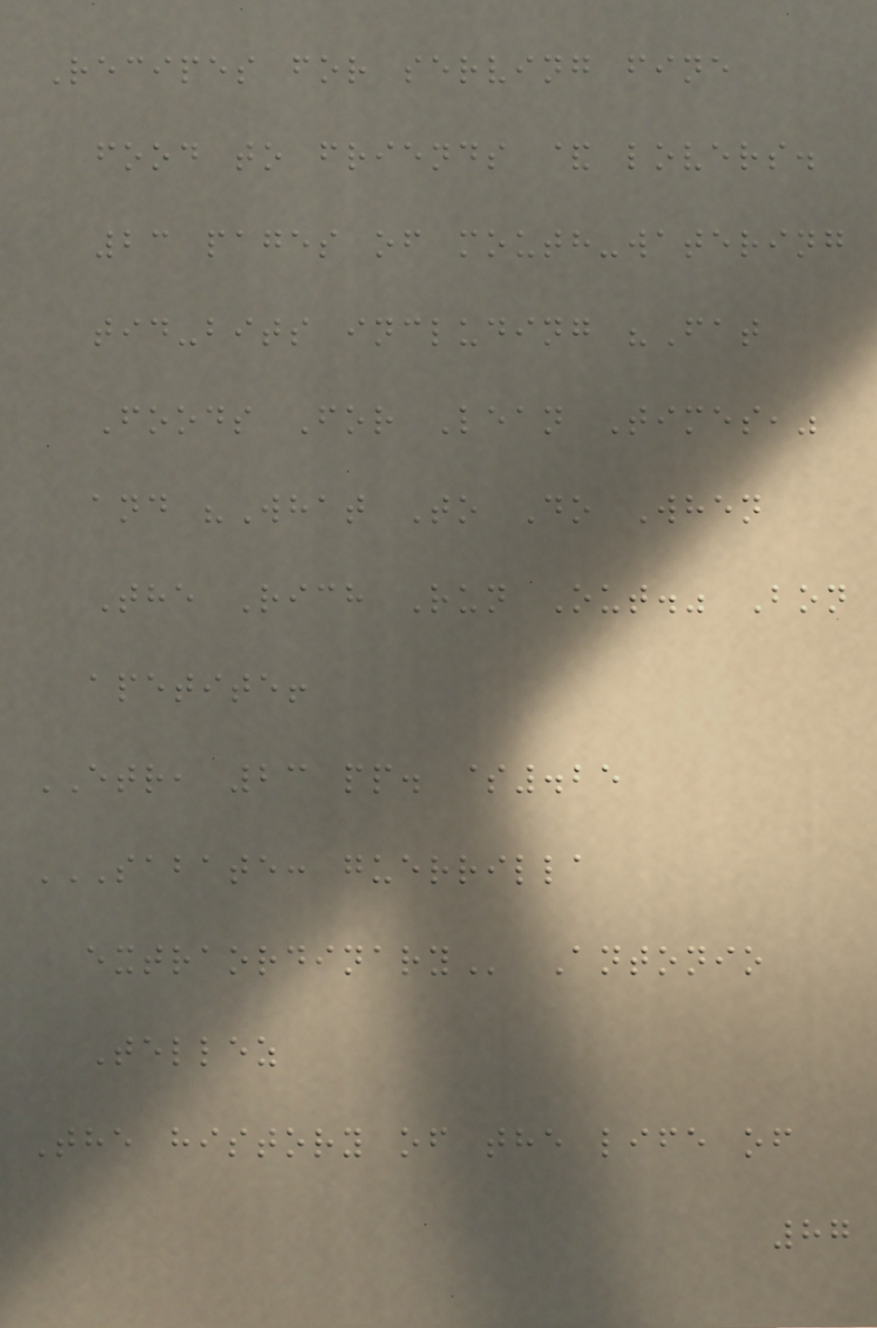Recipes for serving fine
food to friends & lovers.
23 pages of mouth-watering
tid-bits including "Fat
Foods For Lean Times,"
and "What To Do When
The Rich Run Out." Bon
apetite!
ETR, 23 pp. $.25
SABATE: GUERRILLA
EXTRAORDINARY Antonio
Tellez
The history of the life of
87
